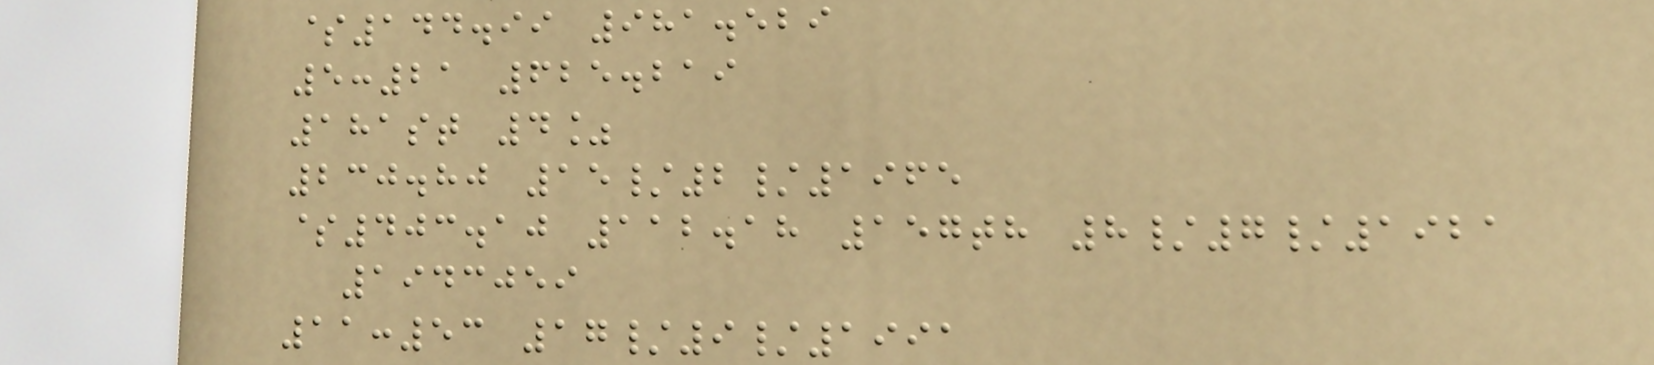$144.99 981.529
5:21 625.219
181st 4%
230.80 15/2/1965
$403.10 112.18 157th 8/7/1921
1943059
11:53 17/9/1991
